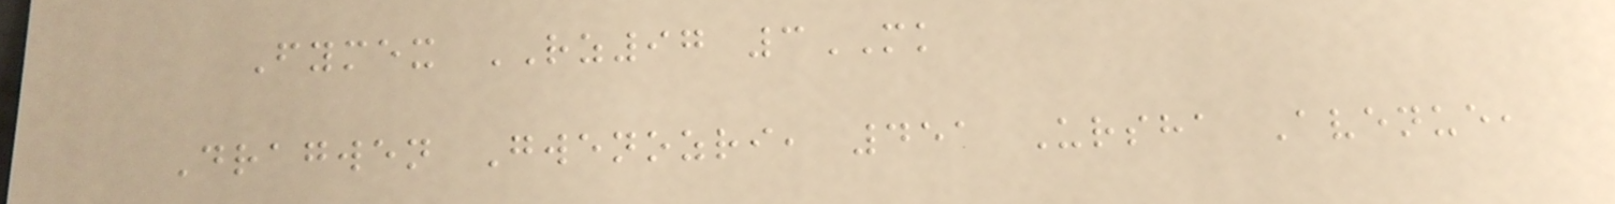Fymex RZ97 3MK
Dragwen Gwenozri, 451 Ursha Avenue,
